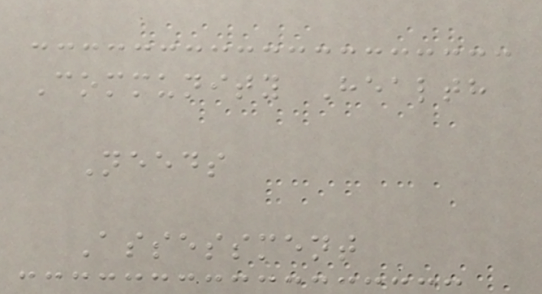Community Health
Needs
Assessment
